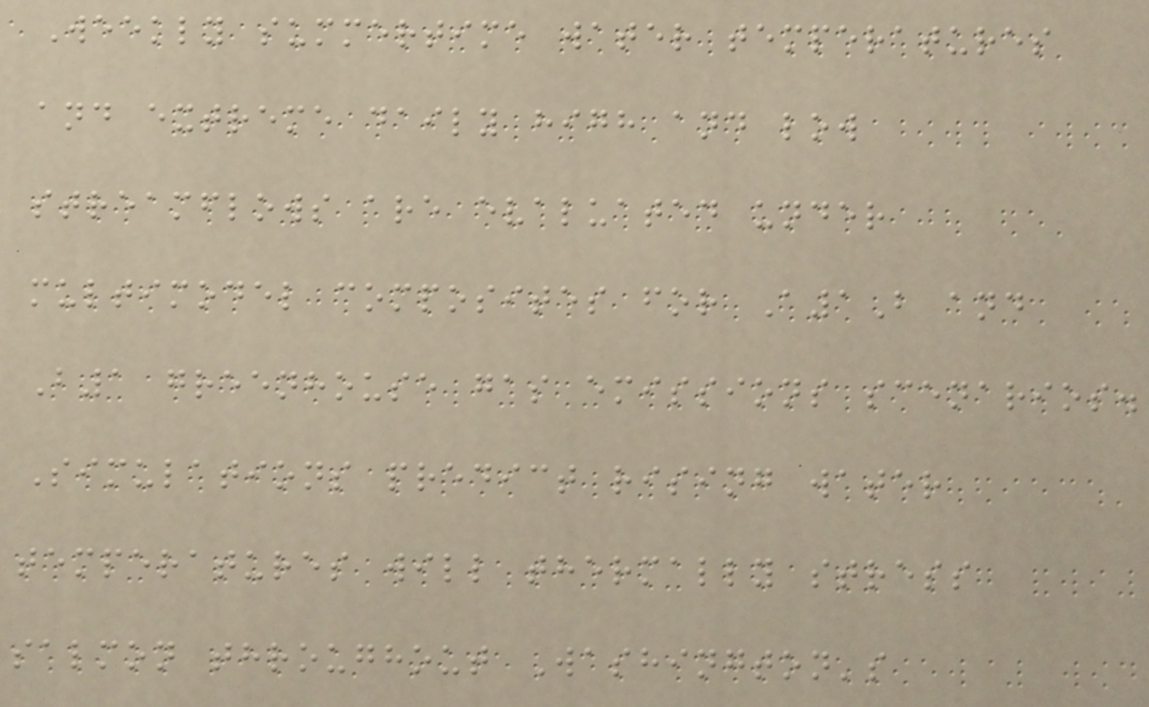Weekly summertime water temperatures
and extreme daily high and low
streamflows are evaluated under
multimodel composites for A1B and
B1 greenhouse gas emissions scenarios.
Simulations predict rising water
temperatures will thermally stress
salmon throughout Washington's
